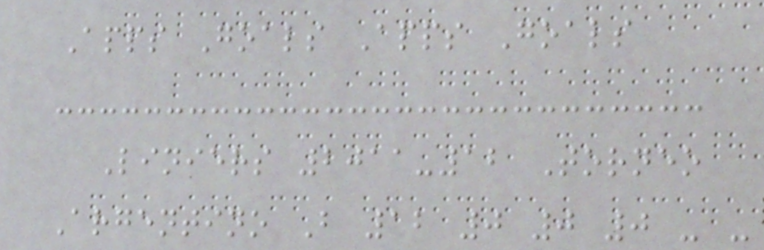Apps Goals Apps Goals
Liniers 2011-12 Torneo
Argentino B 12 0 0 0 - -
